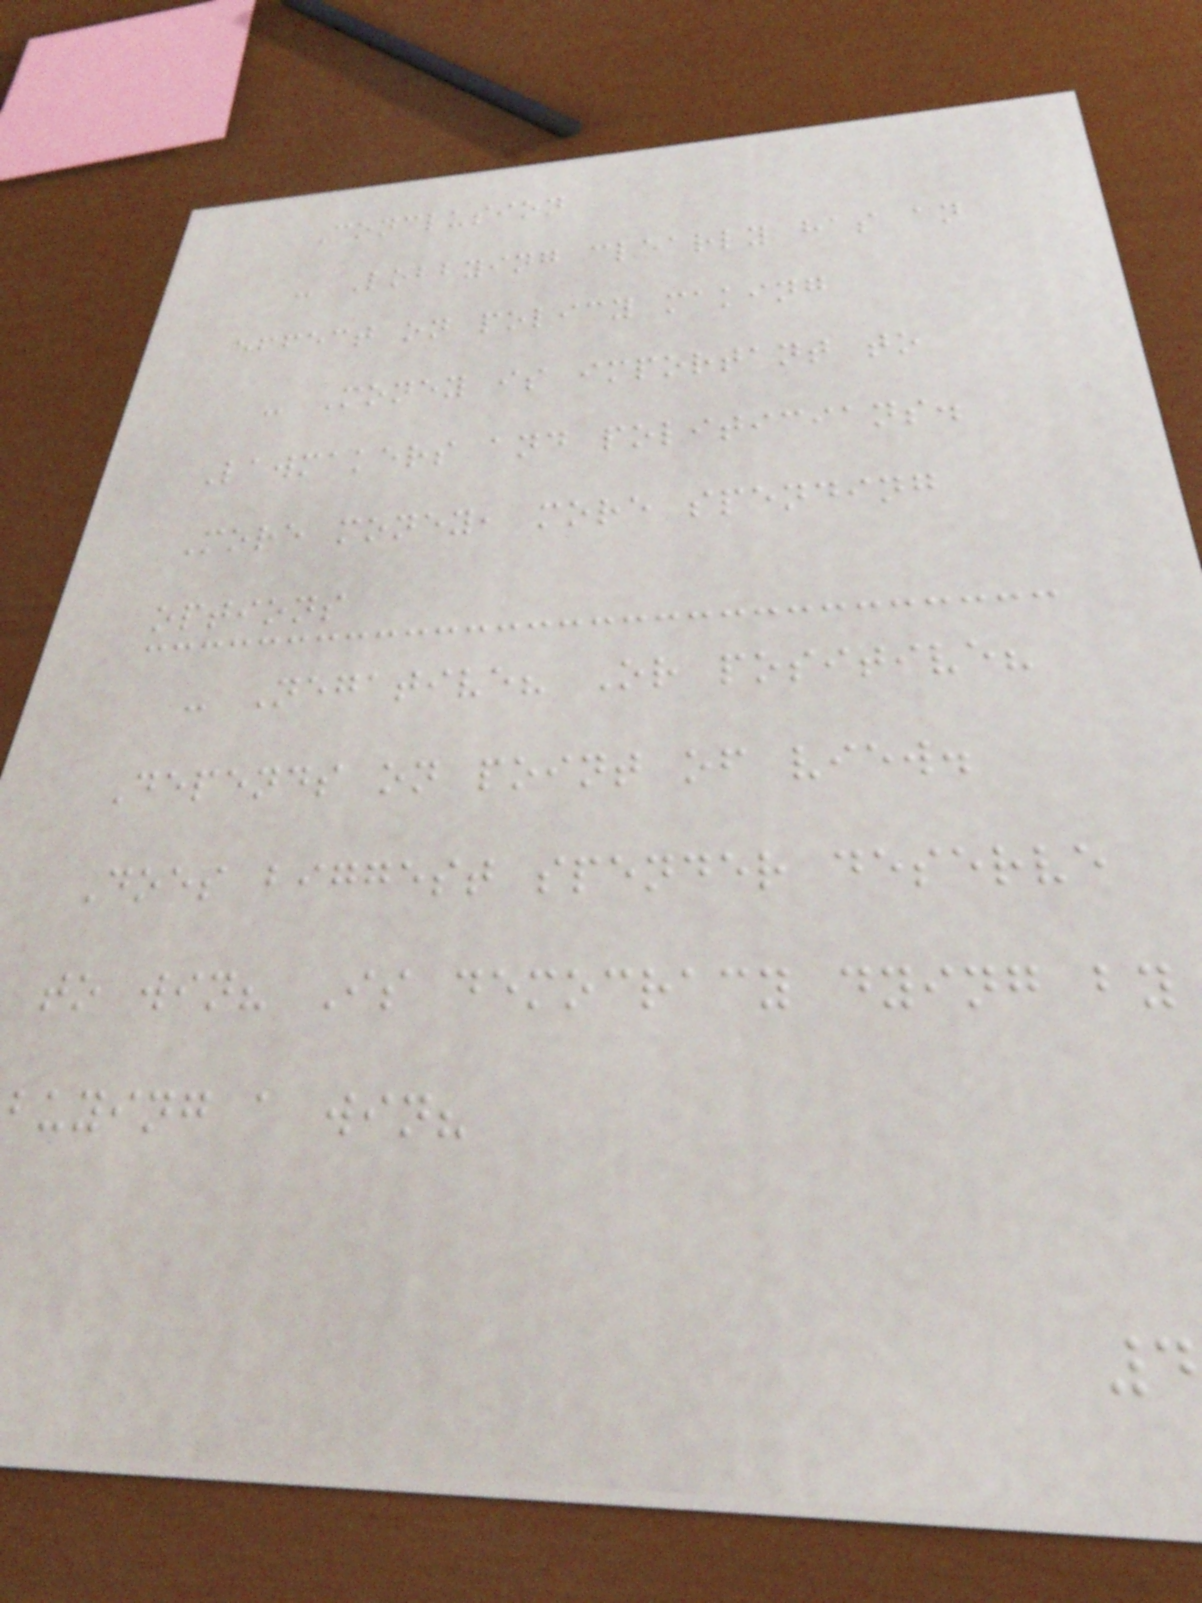Conclusion
- Lobbying clearly has an
effect on policy making
- Money is important to
Lawmakers and politicians.
More money, more spending
options
- Negative? Or positive?
Depends on point of view.
Does biggest spender deserve
to win? Is democracy dying by
buying a win?
